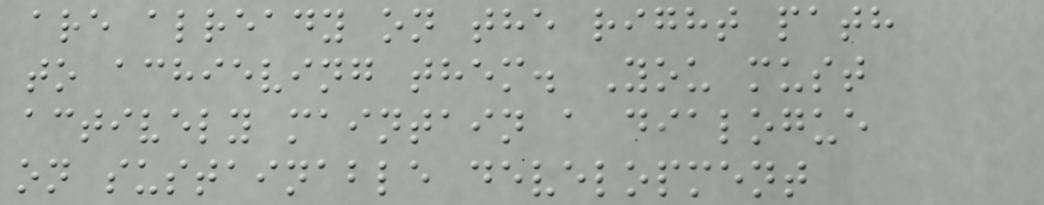are already on the right path
to achieving them. You must
actively maintain a dialogue
on sustainable development
